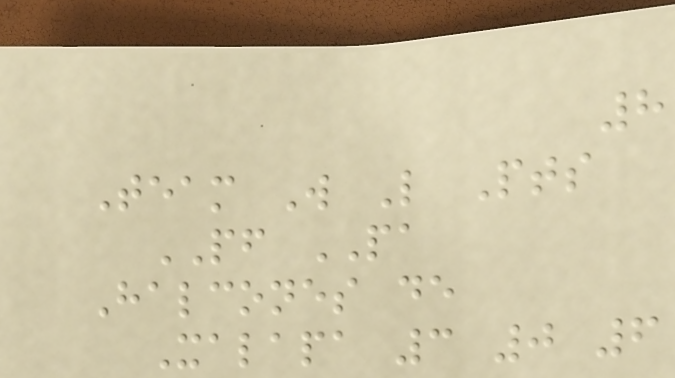8
Team W L Pts
PF PA
Halcones de
Xalapa 3 0 6
